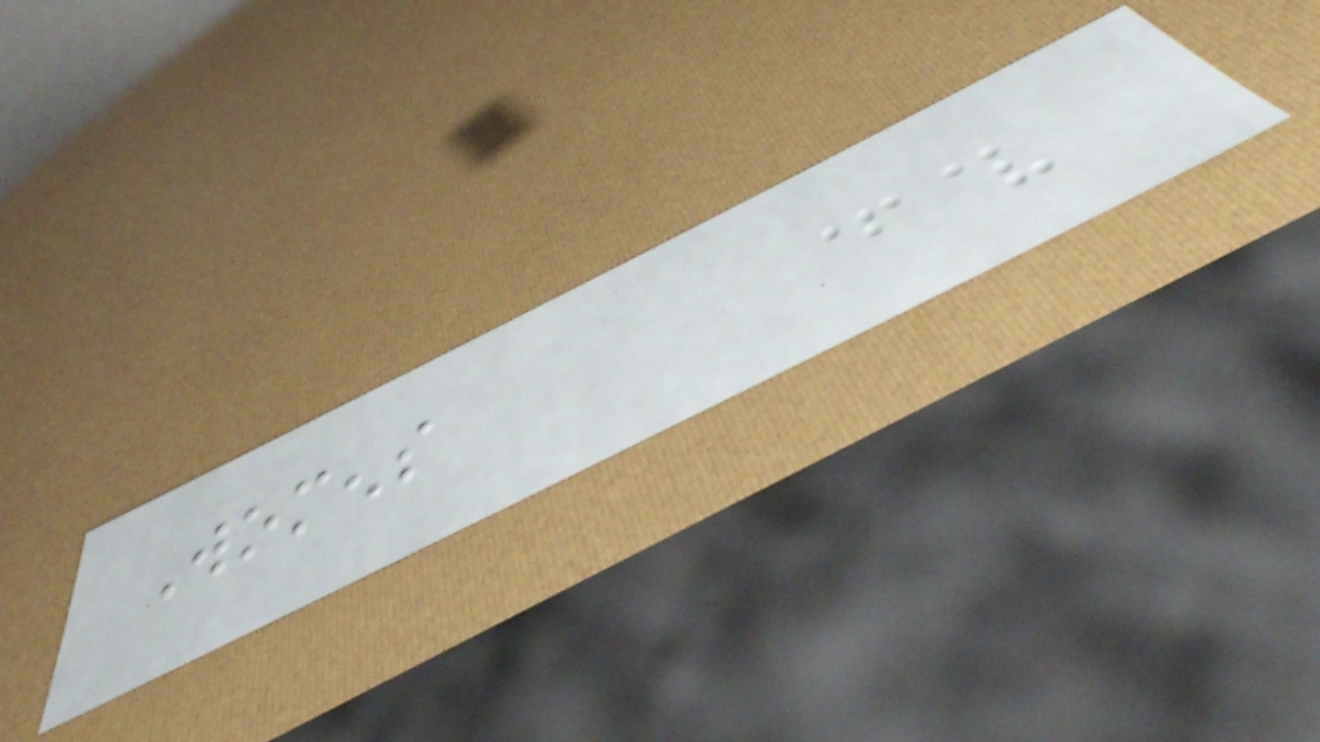Womens
